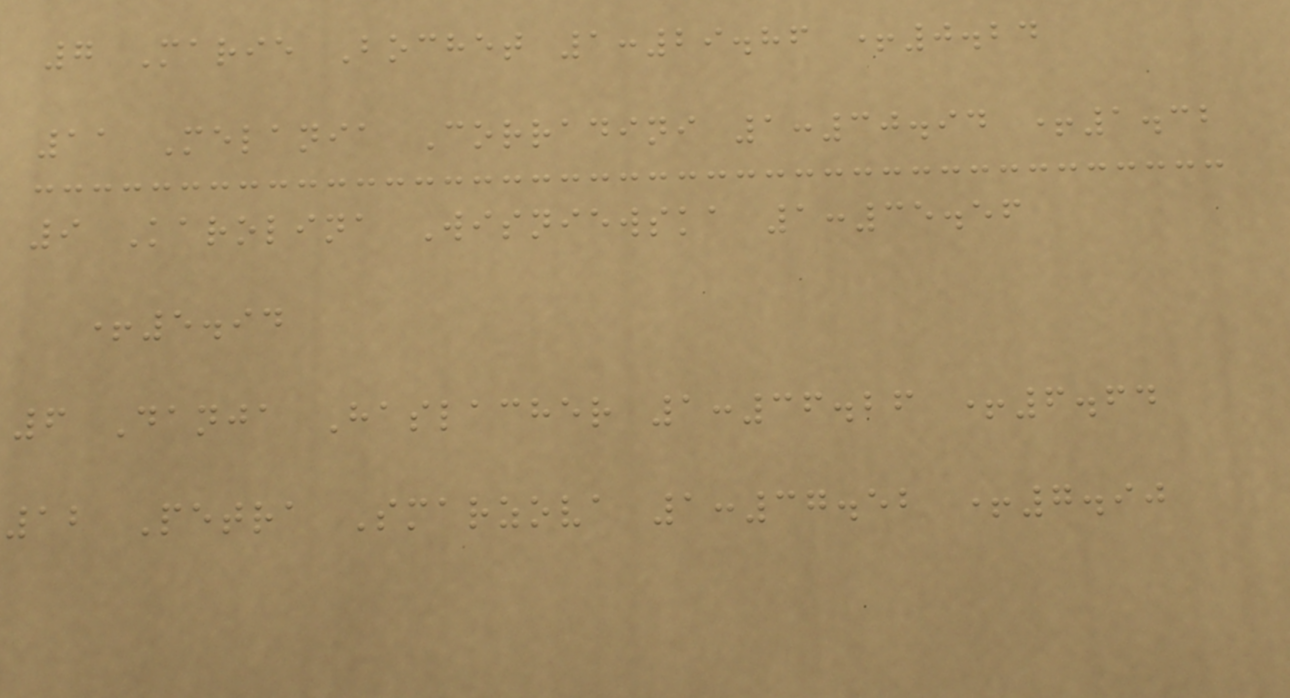7 Marie Bochet 1:29.86 +0.24
11 Melania Corradini 1:30.94 +1.32
9 Karolina Wisniewska 1:35.56
+5.94
6 Danja Haslacher 1:36.26 +6.64
12 Petra Smarzova 1:37.52 +7.90
